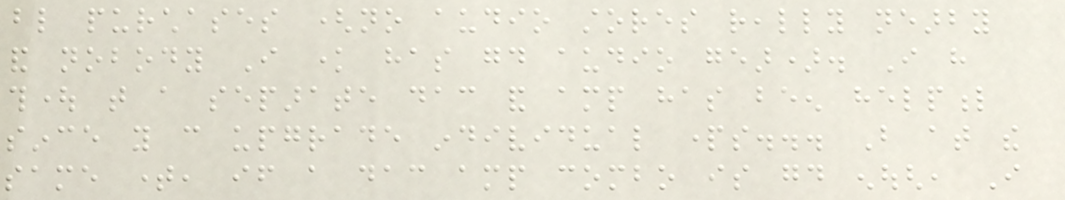blind purchases (no audio stores really nearby
and nobody I know has good audio gear). I have
thought that a separate dac and amp has been helpful
since you can upgrade individual parts... But at the
same time, if a dac amp combo is good enough, I
